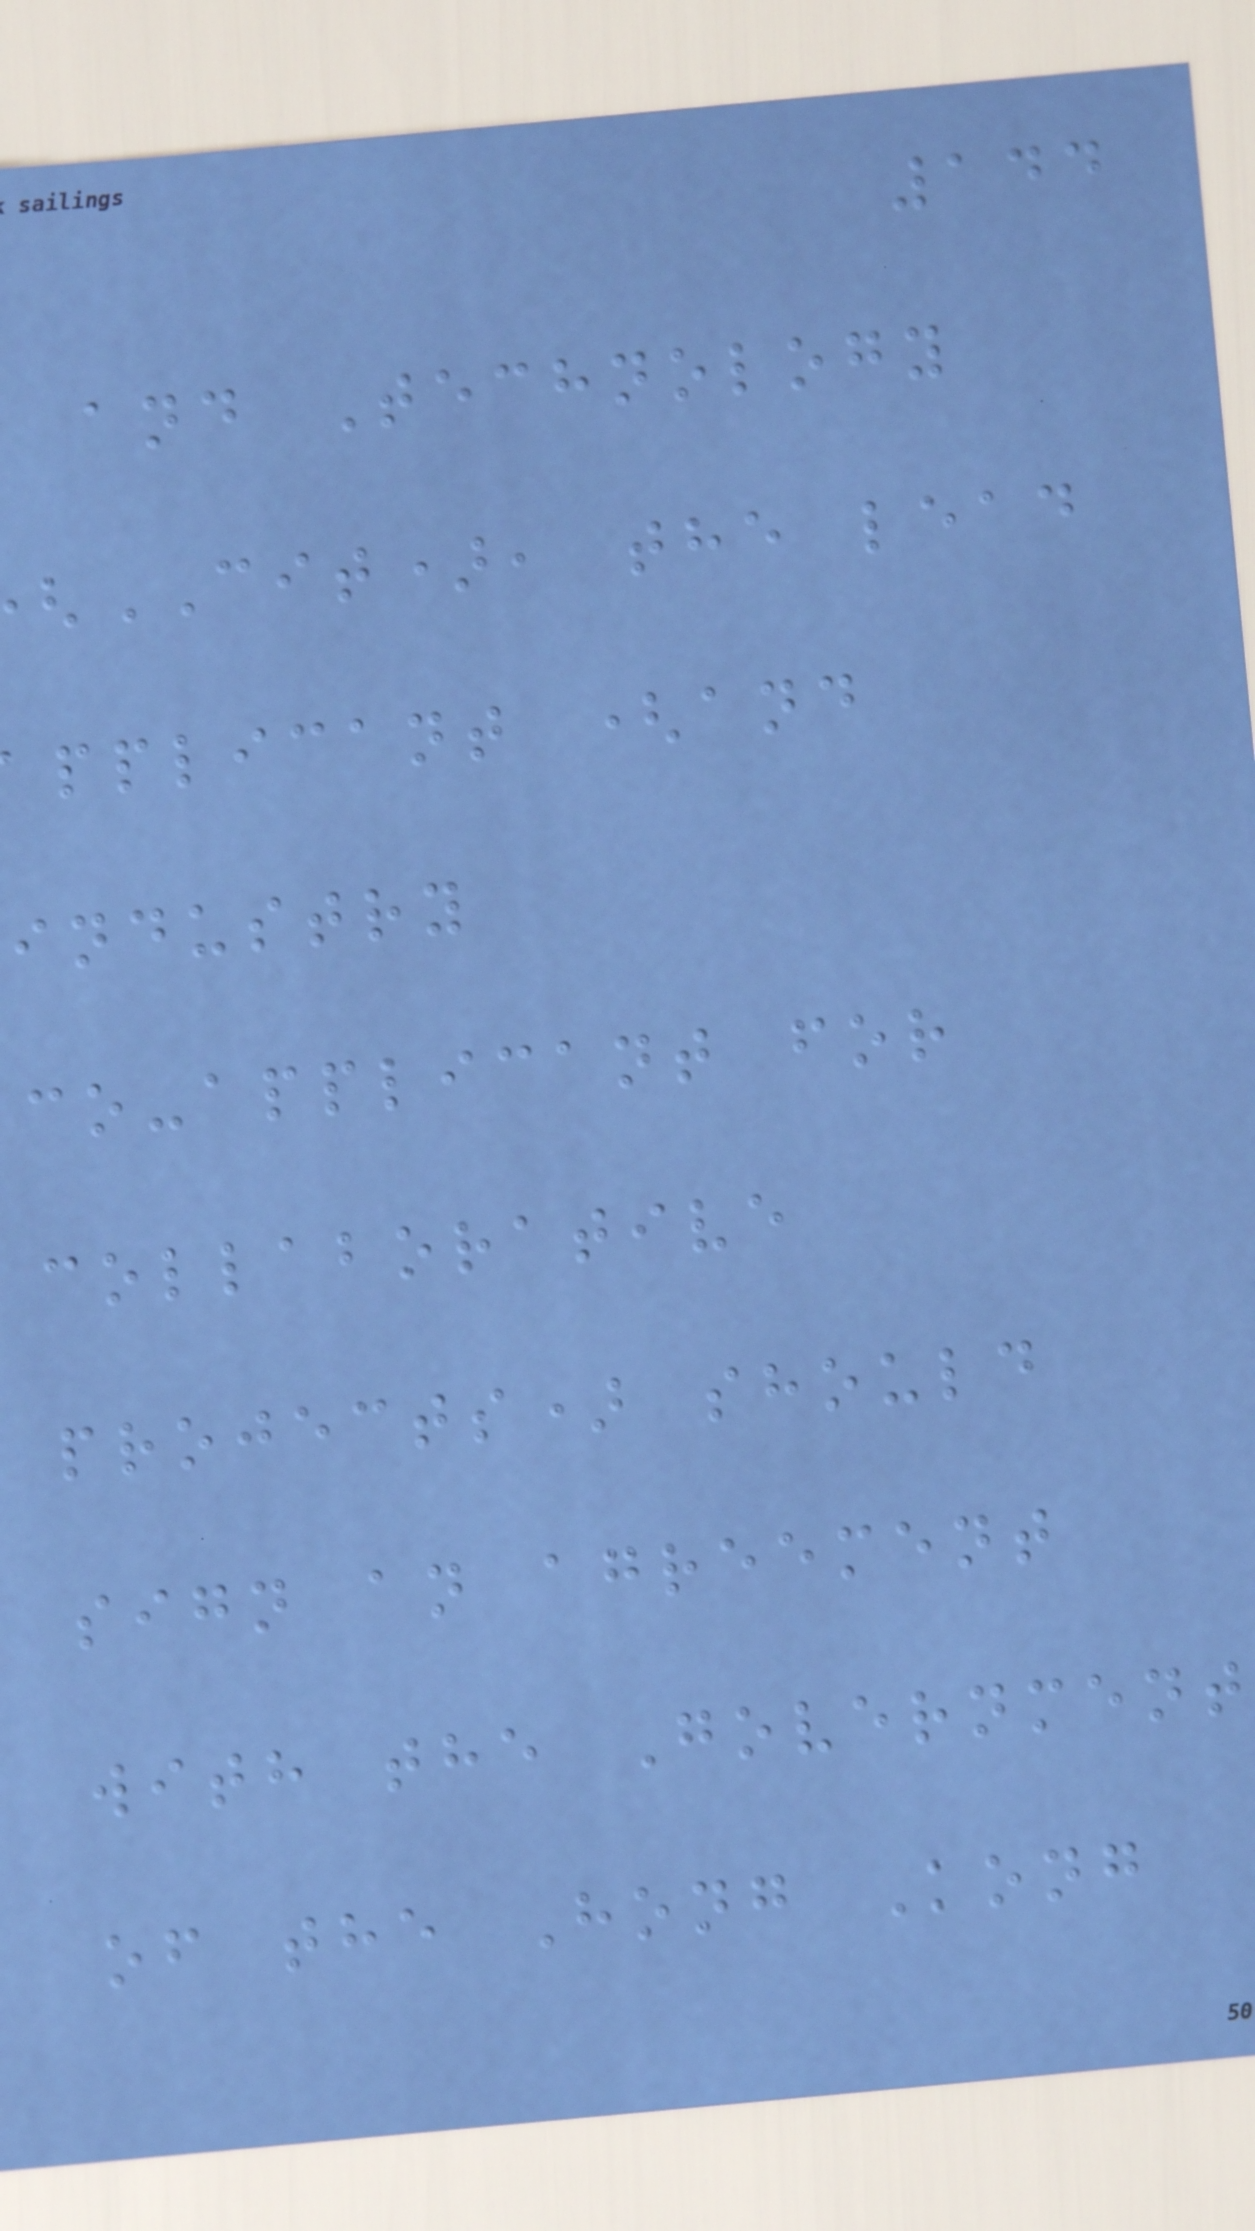144
and Technology
CIT), the lead
pplicant (and
industry
co-applicant for
collaborative
projects) should
sign an agreement
with the Government
of the Hong Kong
